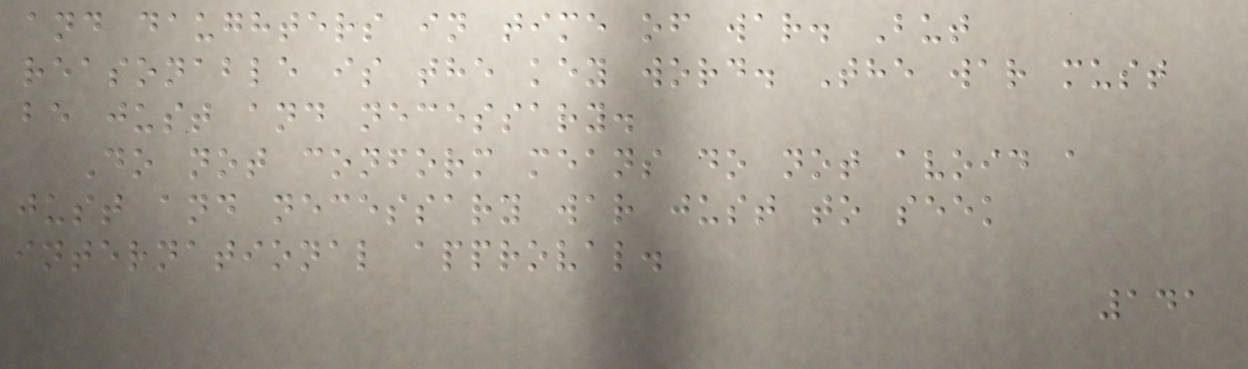and daughters in time of war. But
reasonable is the key word. The war must
be just and necessary.
Do not conform means do not avoid a
just and necessary war just to seek
international approval.
141
